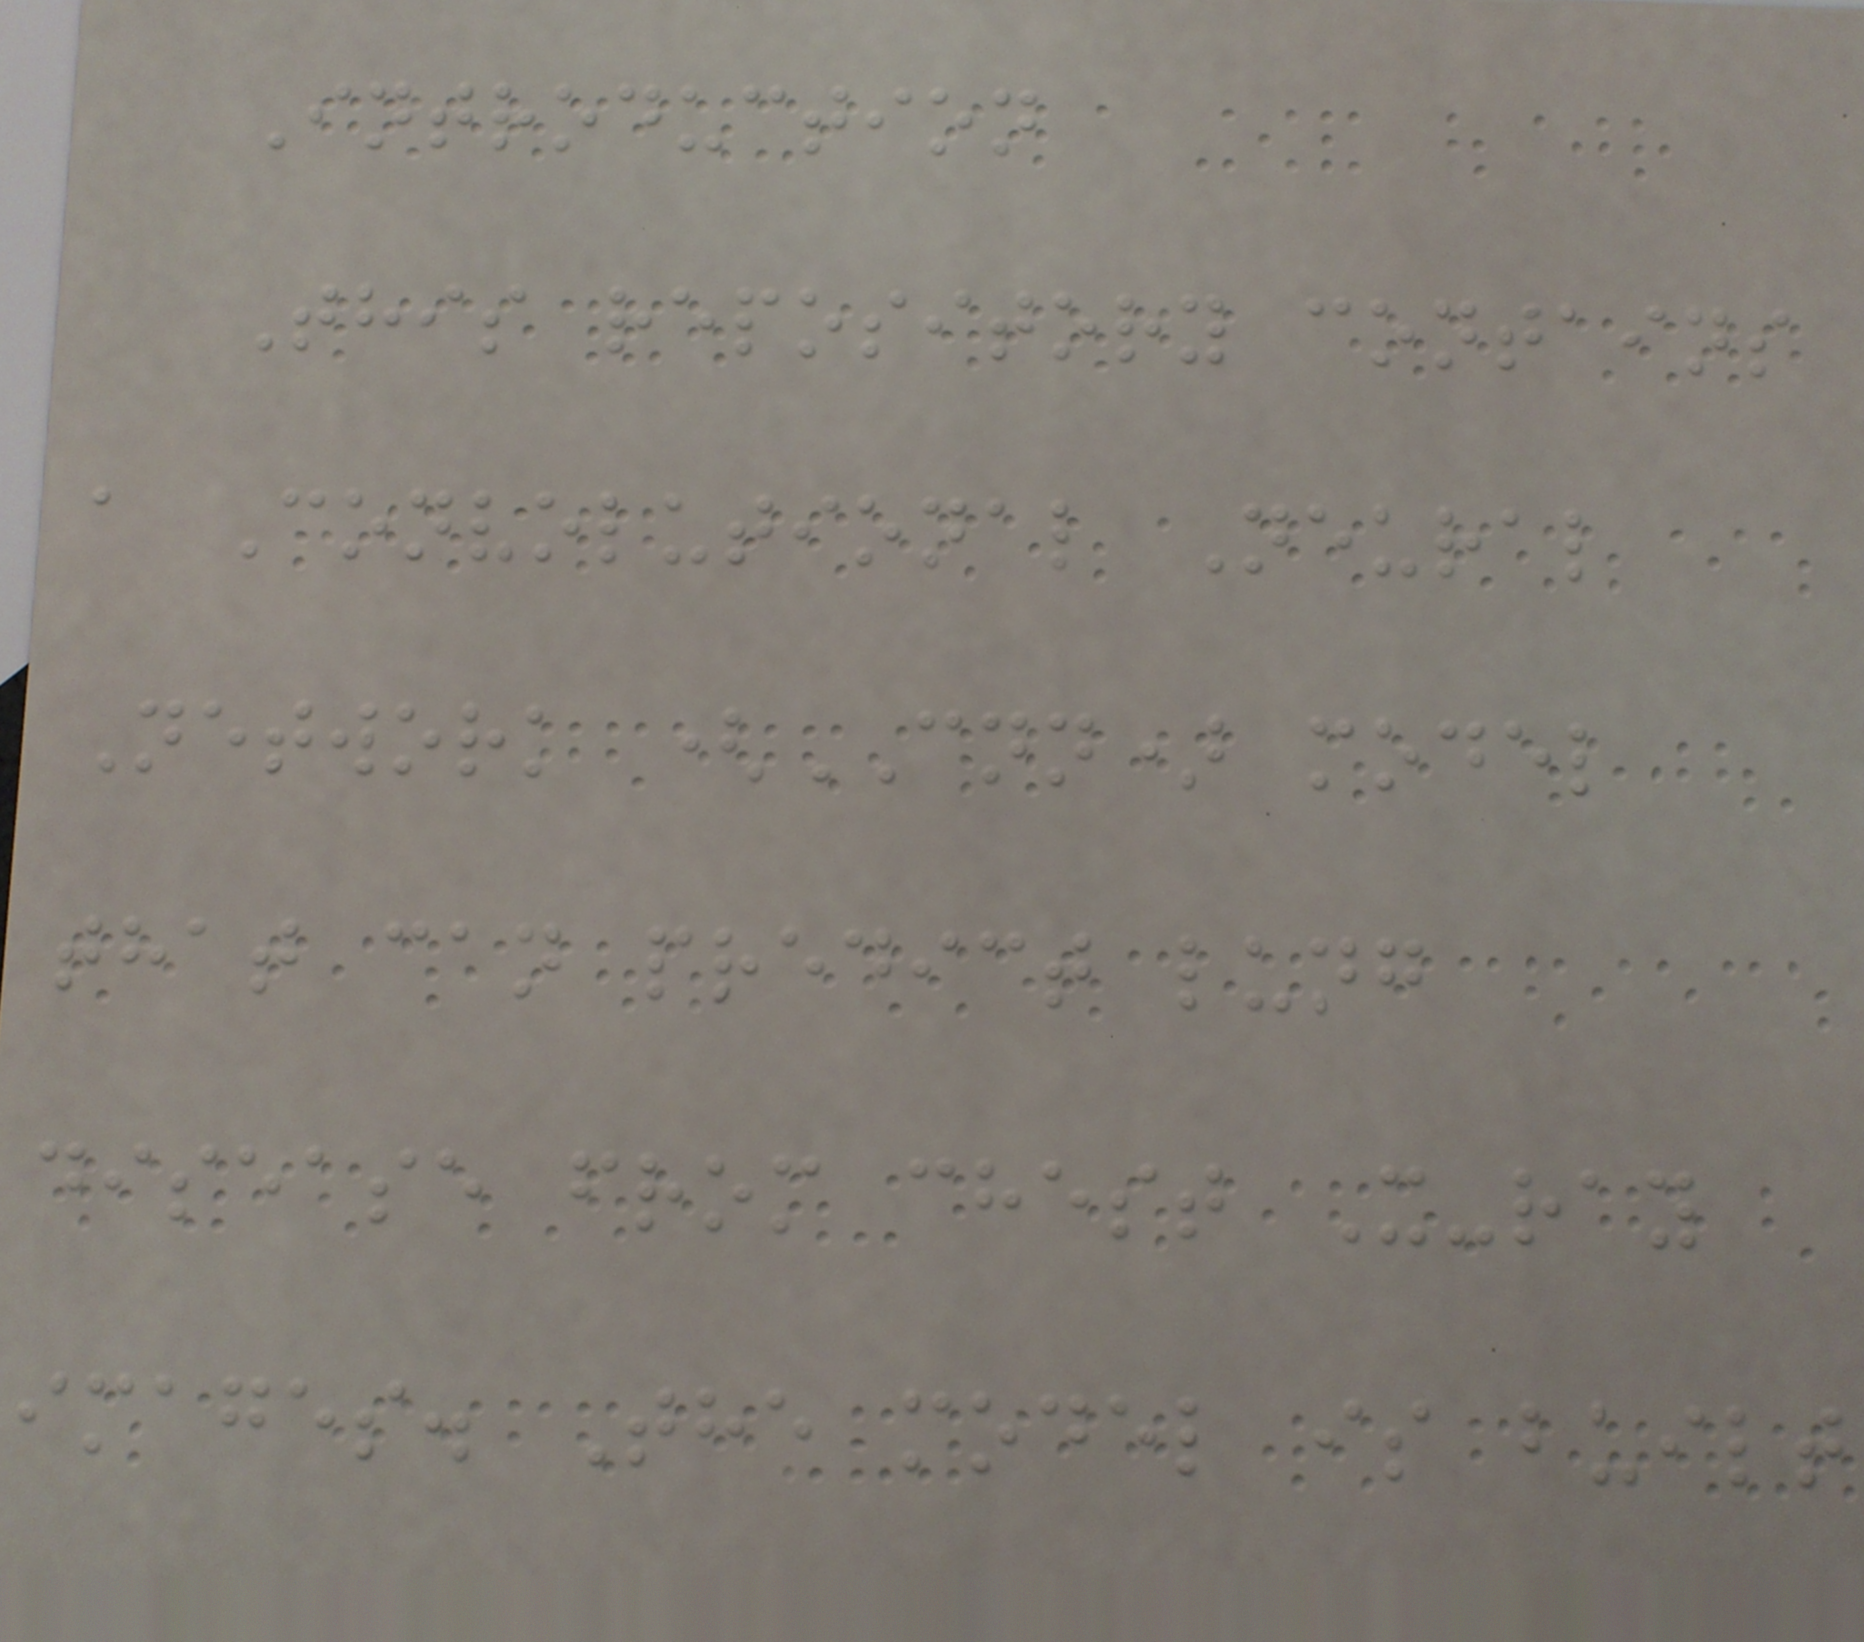Introduction
This repository contains
a Convolutional Neural
Network (CNN) model
that can predict lung
disease from chest X-ray
images. The model is built
